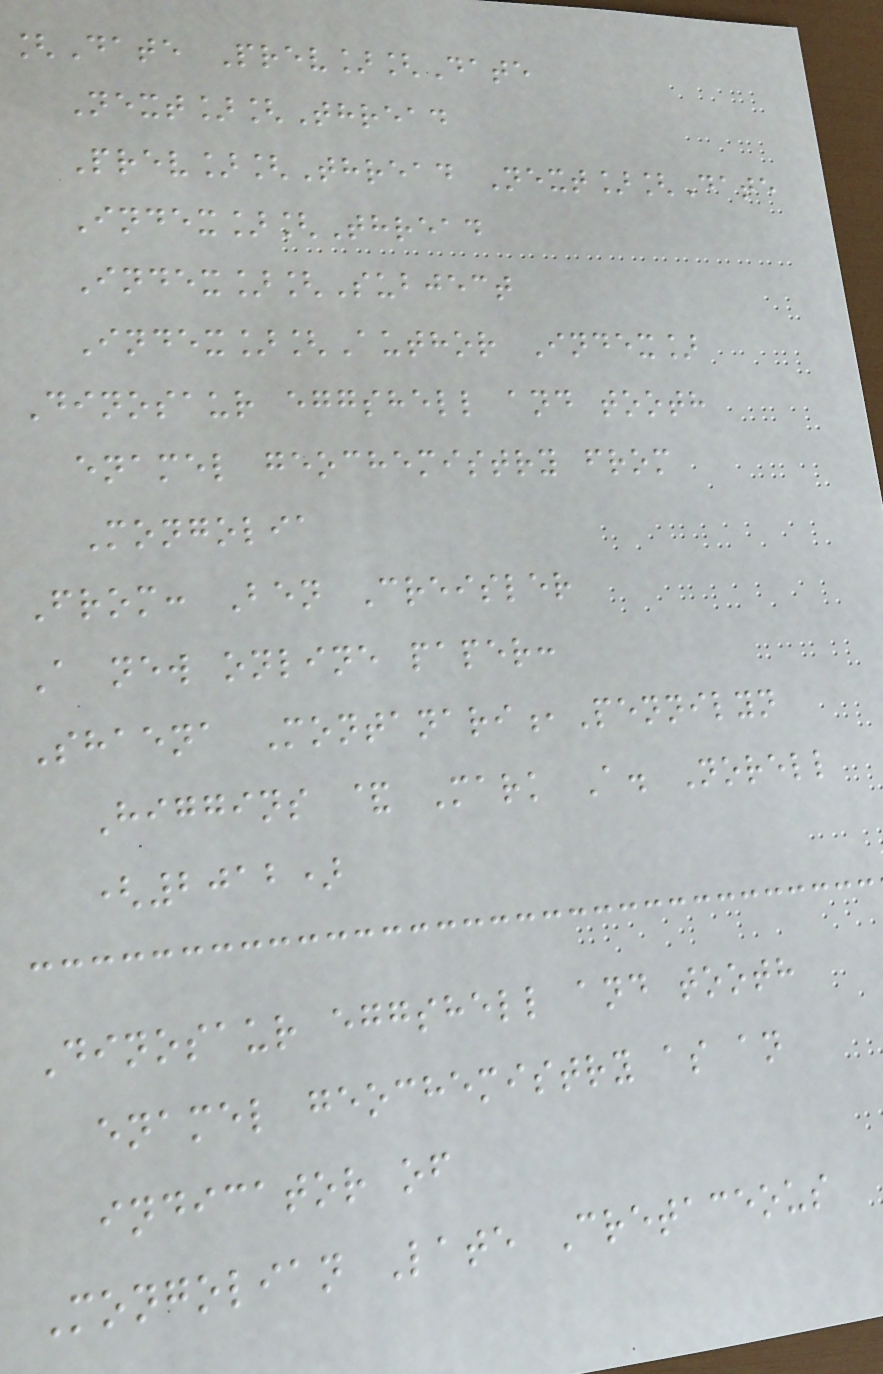[Date Prev][Date
Next][Thread
Prev][Thread Next][Date
Index][Thread
Index][Subject
Index][Author Index]
Dinosaur eggshell and tooth
enamel geochemistry from
Mongolia
From: Ben Creisler
A new online paper:
Shaena Montanari,Pennilyn
Higgins & Mark A. Norell
(2012)
Dinosaur eggshell and tooth
enamel geochemistry as an
indicator of
Mongolian Late Cretaceous
